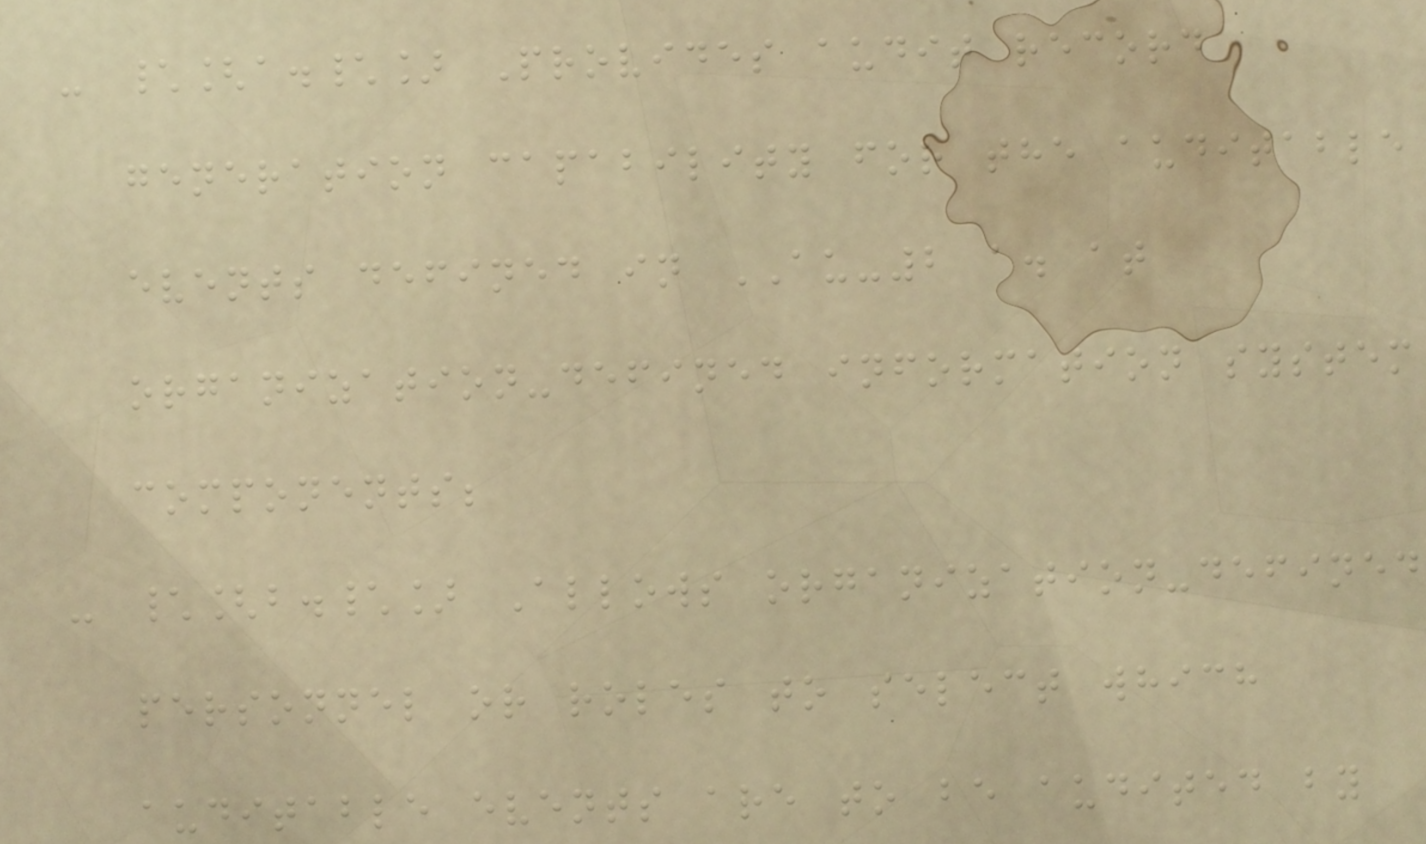- \[a.\] Provides audit record
generation capability for the auditable
events defined in AU-2 a. at
organization-defined information system
components;
- \[b.\] Allows organization-defined
personnel or roles to select which
auditable events are to be audited by
